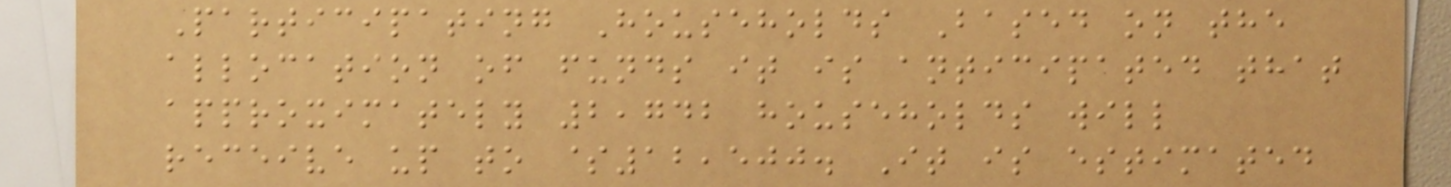Participating Households Based on the
allocation of funds it is anticipated that
approximately 2,742 households will
receive up to $12,500. It is estimated
